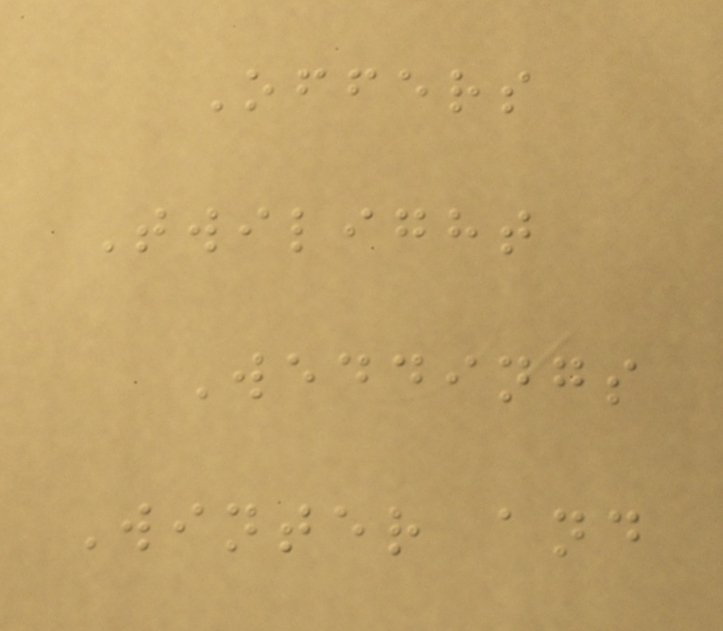Offers
Twilight
Weddings
Winter and
